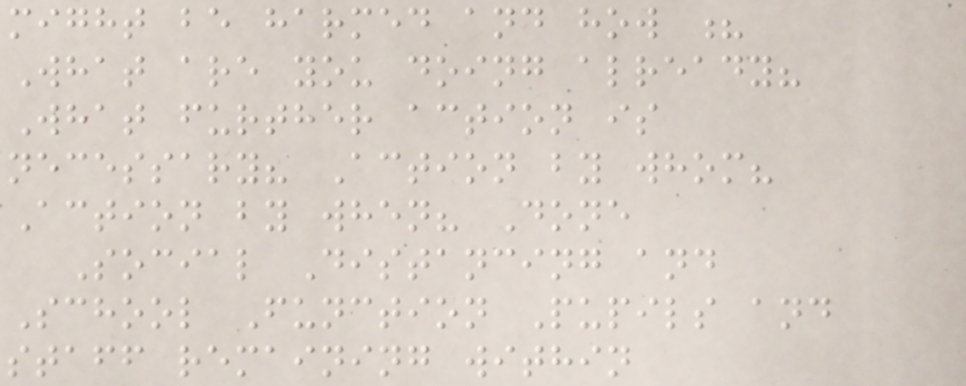might be harmed and how ?
What are you doing already?
What further action is
necessary? Action by whom?
Action by when? Done
Social Distancing and
School Function Pupils and
staff remaining within
